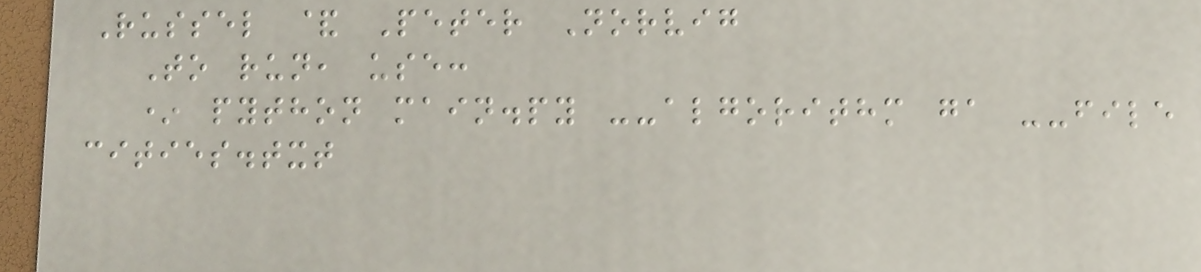Russel & Peter Norvig
To run, use:
* python main.py --algorithm ga --file
cities.txt
